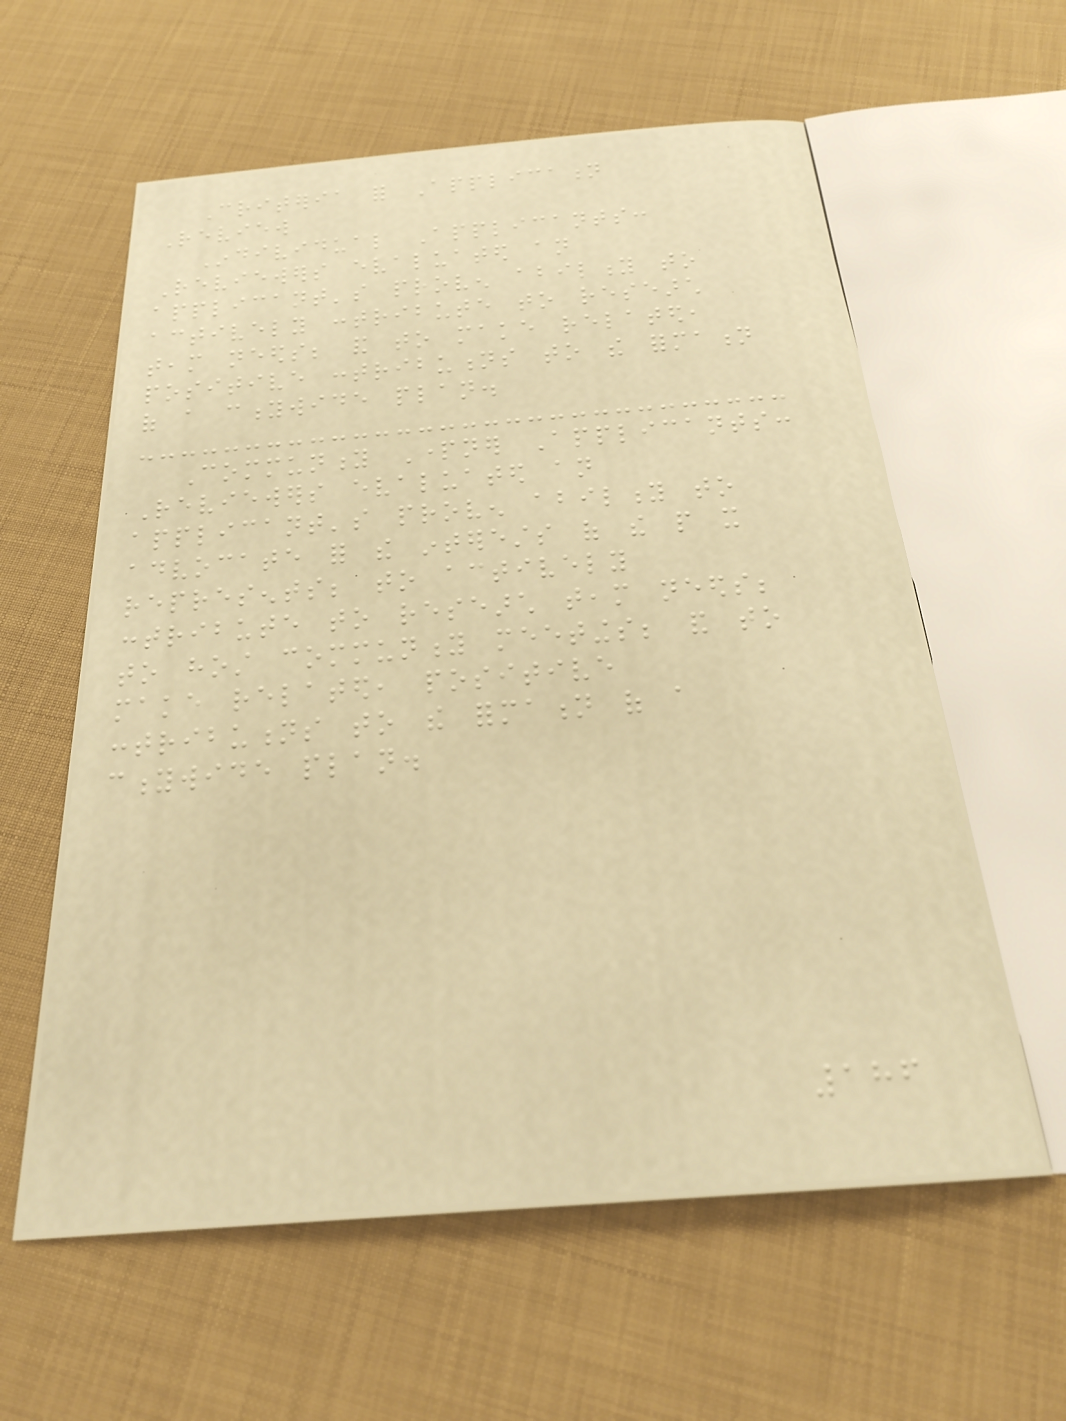Criteria for Application
Review
Individual Applicants:
Reviewers evaluated an
applicant's proven ability to
actively contribute to research
team needs; and to make related,
positive contributions to the formation
of a citywide plan.
Community Partner Applicants:
Reviewers evaluated an
applicant's proven ability to
advocate for the interests of the people it
represents; to actively
contribute to research team needs;
to host community meetings; and to
make related, positive
contributions to the formation of a
citywide plan.
186
